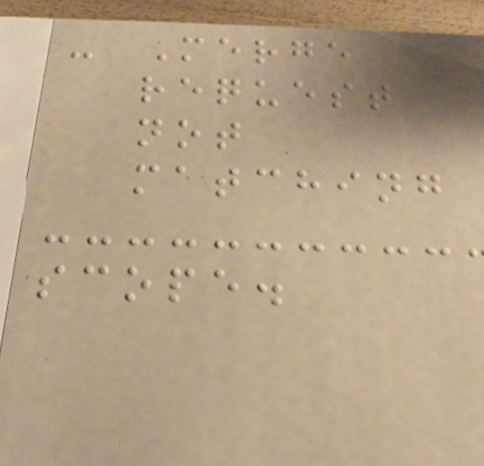- Merge
request
not
matching
scope.
